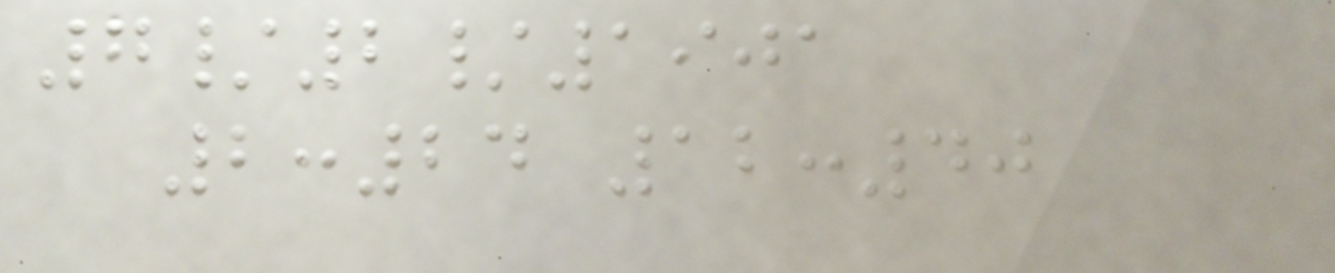7/2/1901
2:24 12:40
